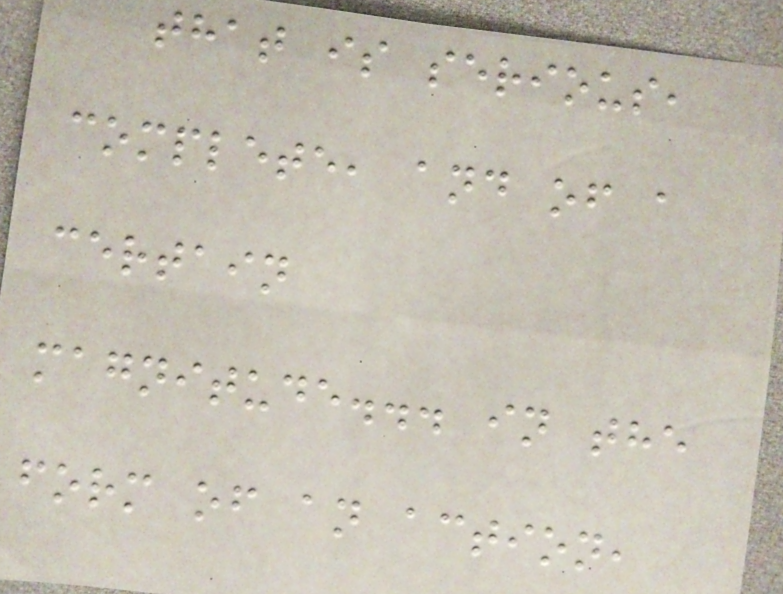that is serious,
complete, and of a
certain
magnitude... in the
form of an action,
